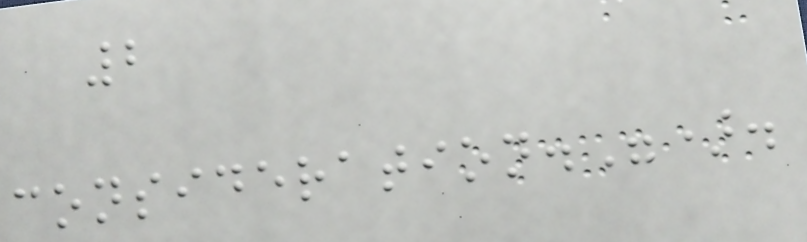2
consideration.").
